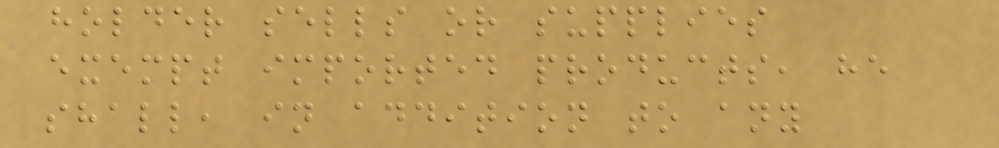holder sells or supplies
exempt imported products, he
shall, in addition to any
